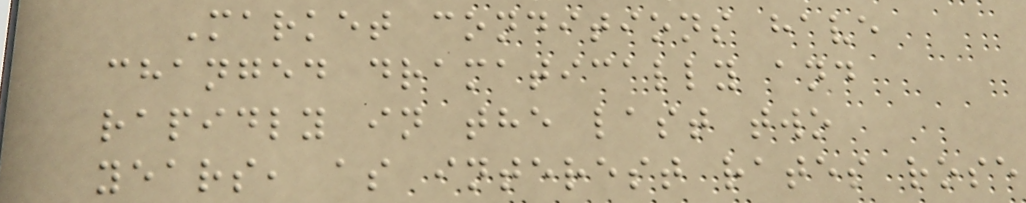Market conditions have
changed dramatically and
rapidly in the last two
years, as interest rates rose
